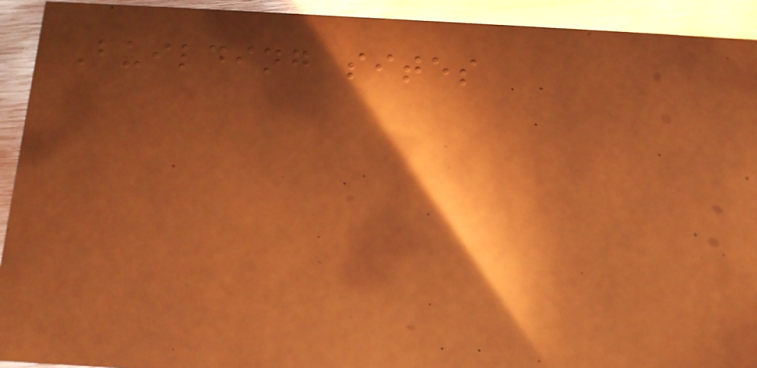Building sites
